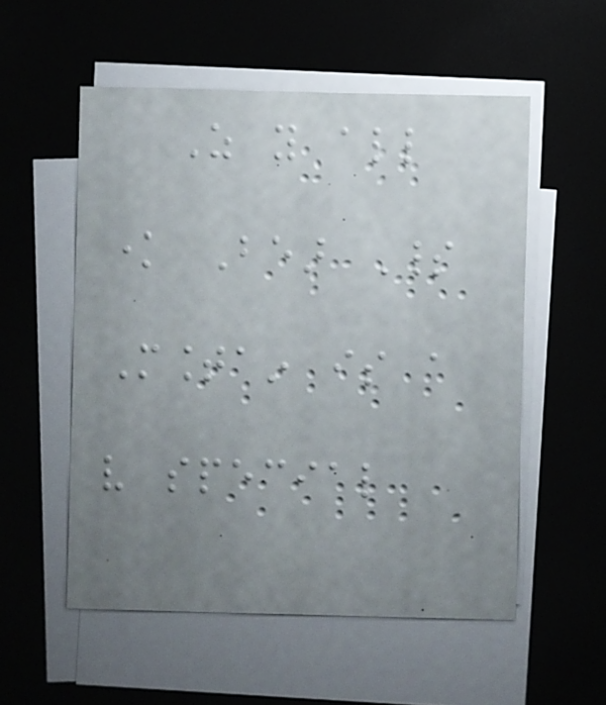As you all
know Bear Spirit
Mountain is a
very special
